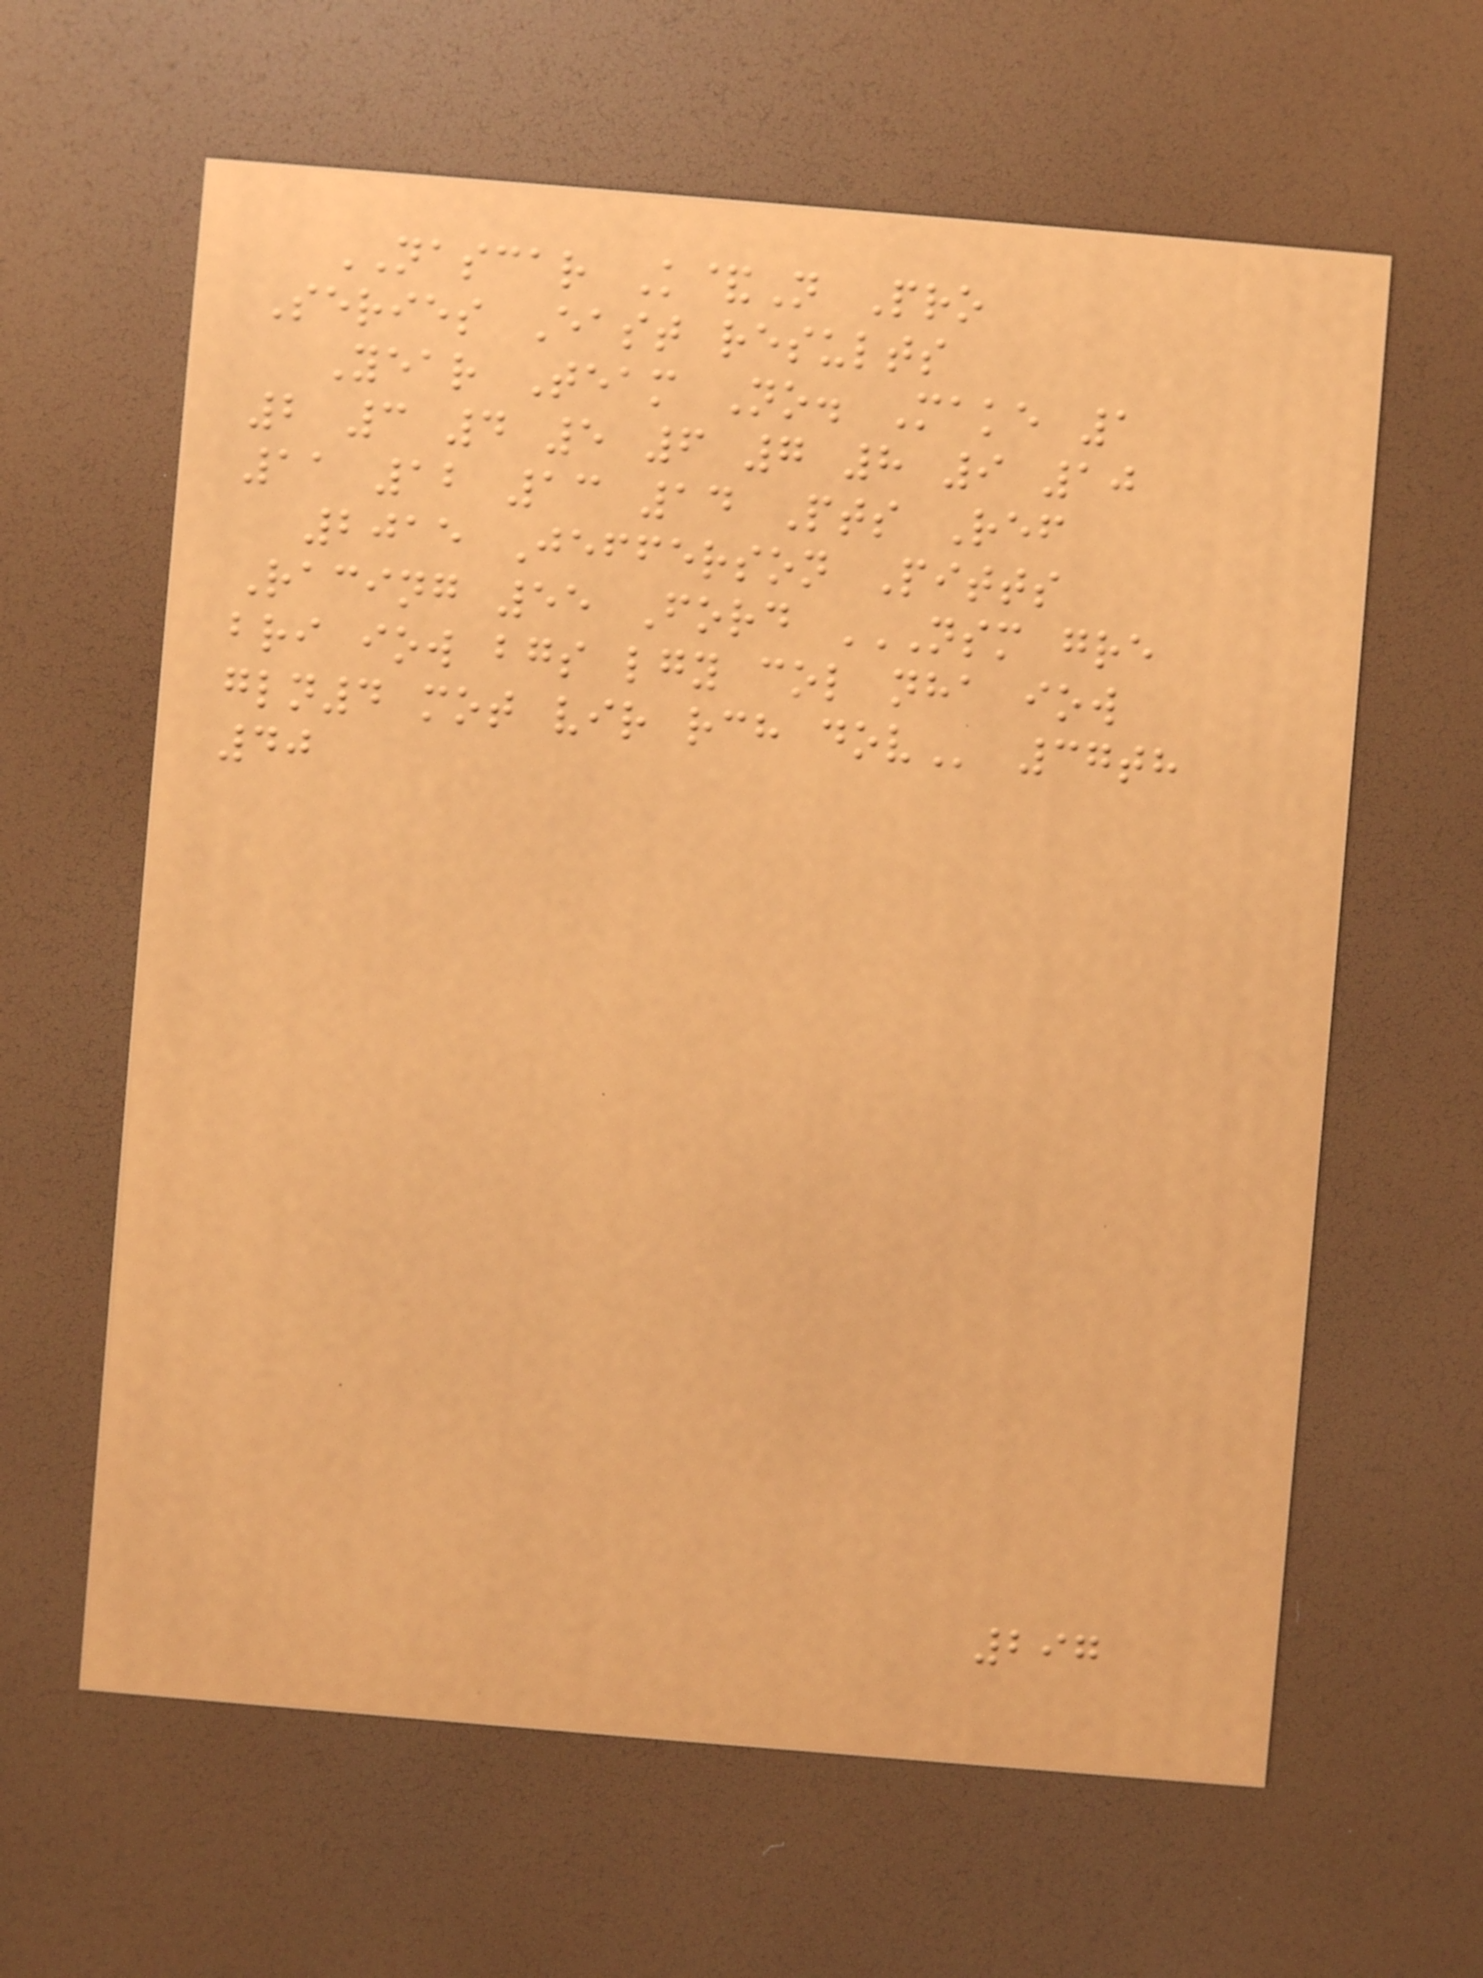NASCAR K&N Pro
Series East results
Year Team No. Make 1
2 3 4 5 6 7 8 9 10
11 12 13 14 Pts Ref
2015 Jefferson Pitts
Racing 55 Ford NSM GRE
BRI IOW BGS LGY COL NHA IOW
GLN4 MOT VIR RCH DOV 37th
40
297
